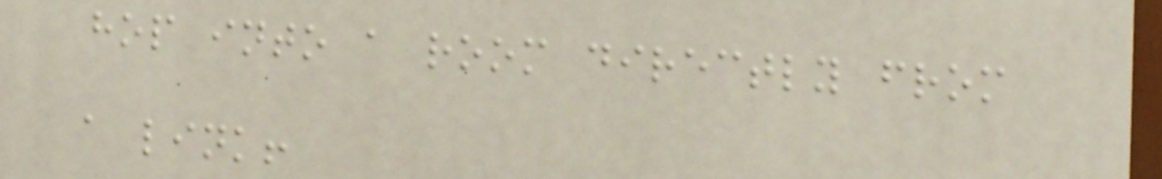hop into a room directly from
a link!
